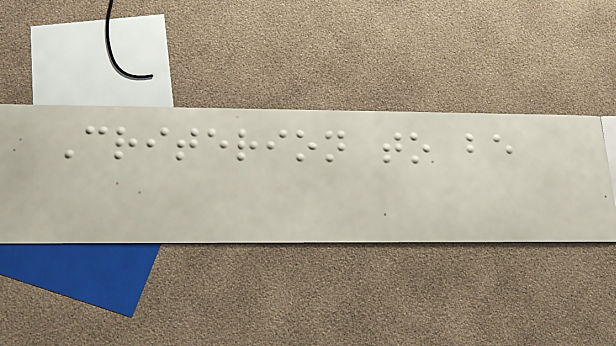Criterion to be
